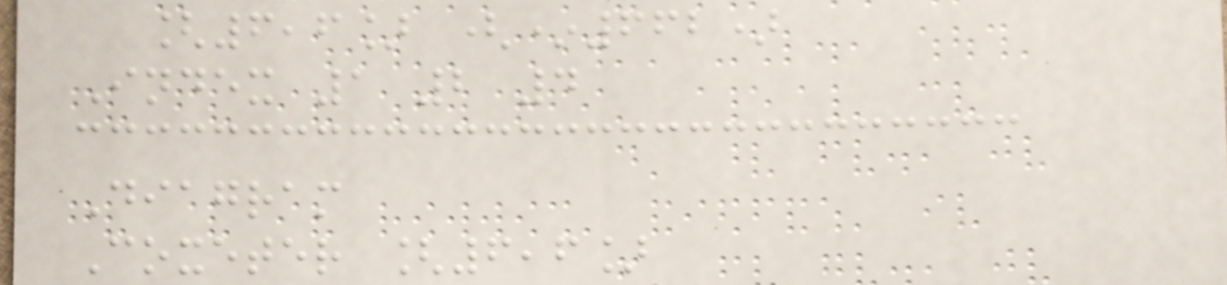[6,6] (*662)
Index 1 2 4
Diagram
Coxeter [6,6]
